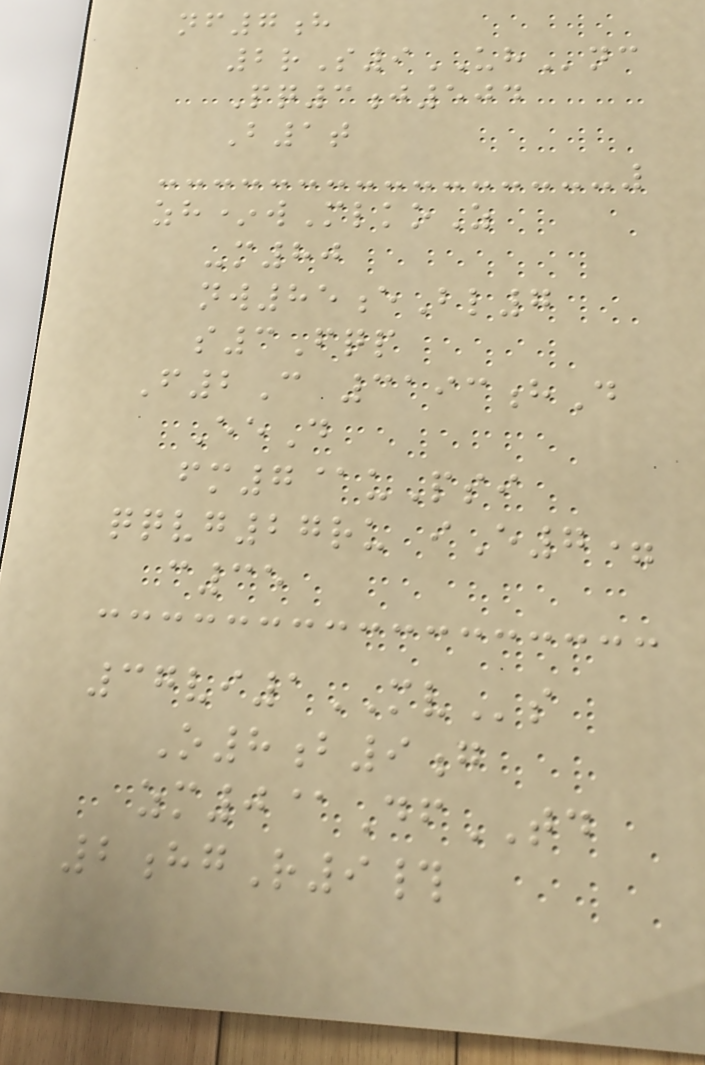nf7h
2rS9UHnc
Pq3j504
B1t
zh*wMlkoZ
-m80
nw85eBl7
s3Fqp
F2C 3193hD
EeD
fm7@uPsi
qqvg27ru iE7=
c35
37vi1MVs
O8b9g
zm0@DfTD
2hgR9#
